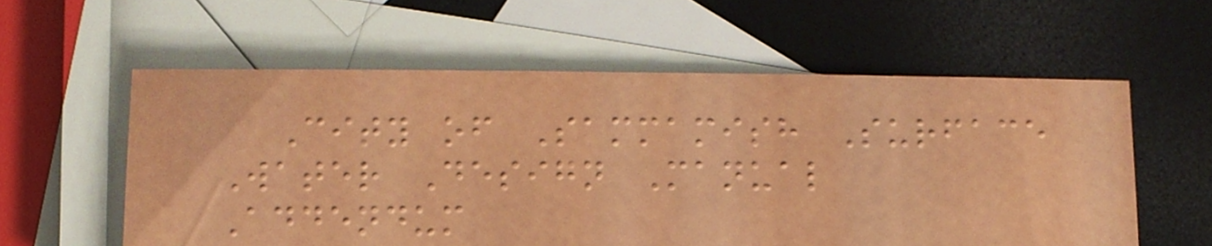City of Sammamish Surface
Water Design Manual
Addendum
